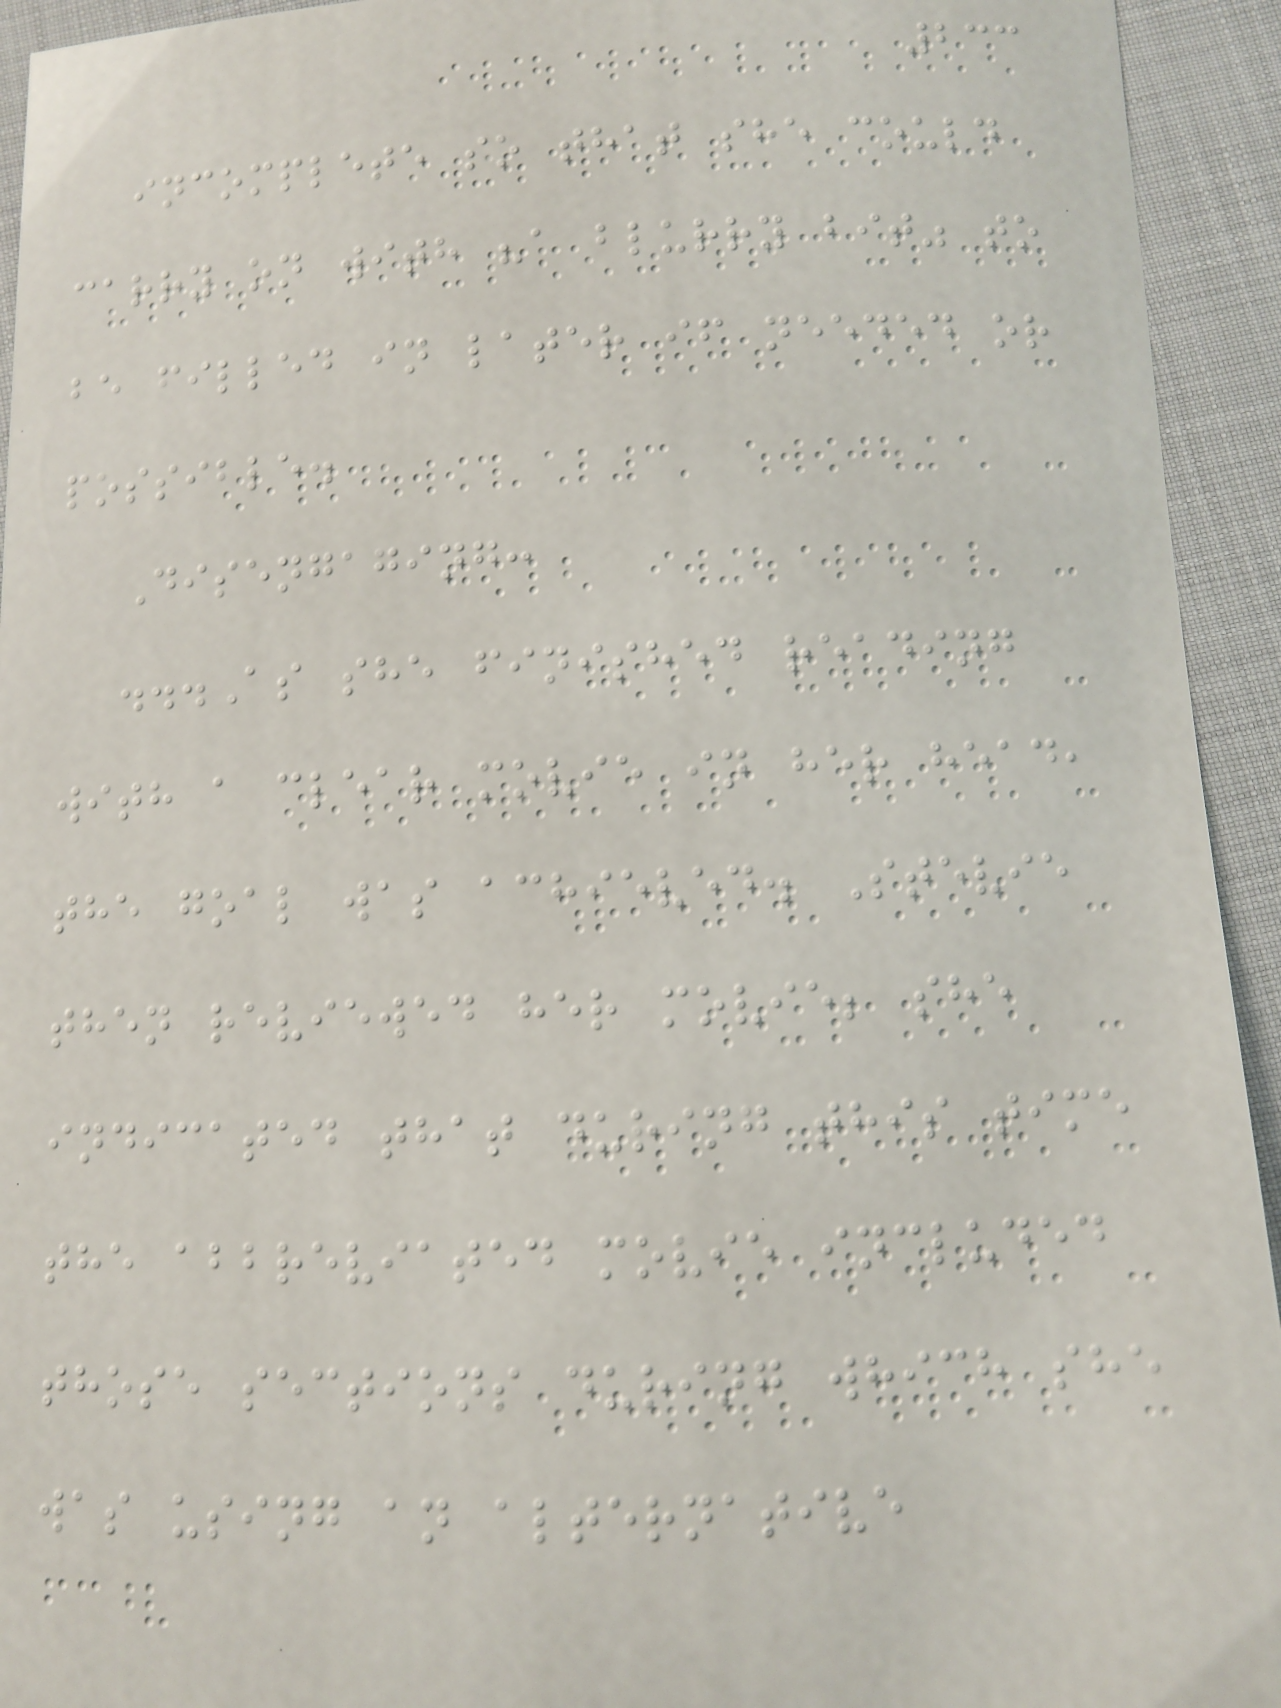233
incomplete so that she could
carry on with "a blurry bit" to
be filled in later if needed or
possible.
Disengaging:
...As she finished reading
with a clear movie in her head,
the goal was achieved. Stevie
then reviewed her movie; she
indicated that during this time
the abbreviated movie included
those sections during which she
was using an alternative
